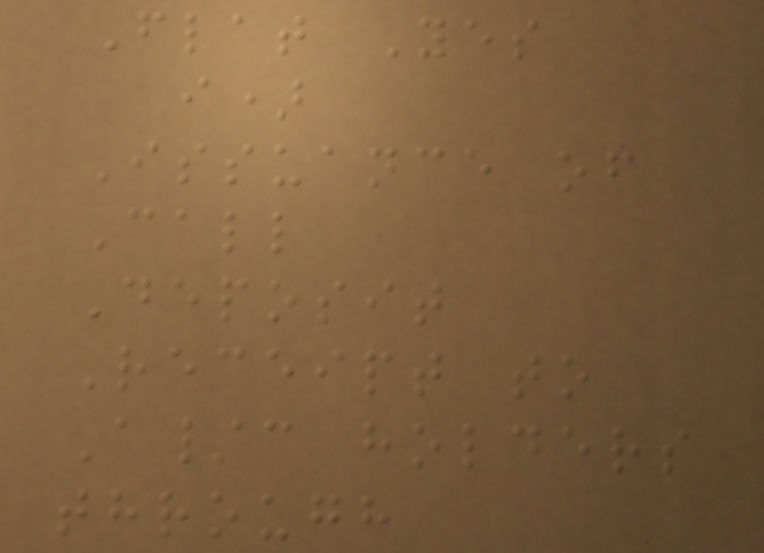Flat Yes
i)
Issuance of
Call
Deposit
Receipt to
A/c holders
through
